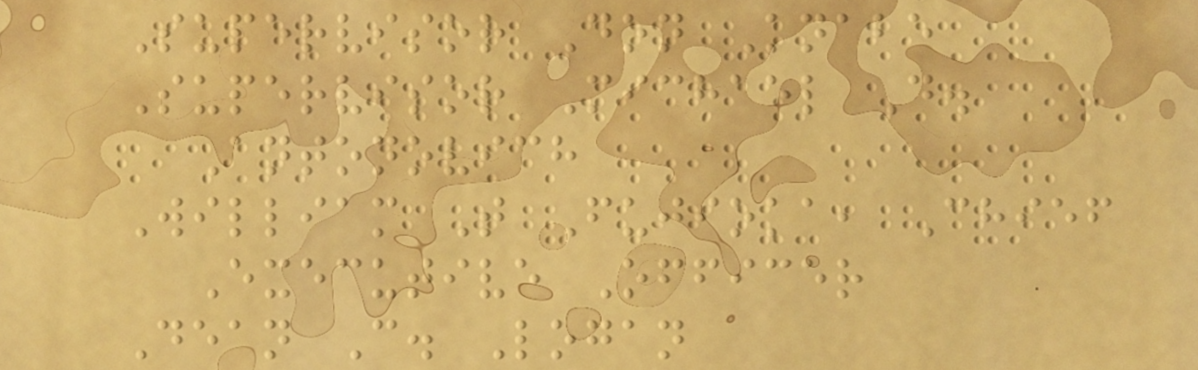Supervisor Don Knabe
Supervisor Michael D.
Antonovich
William T Fujioka, Chief
Executive Officer
Dean C. Logan
